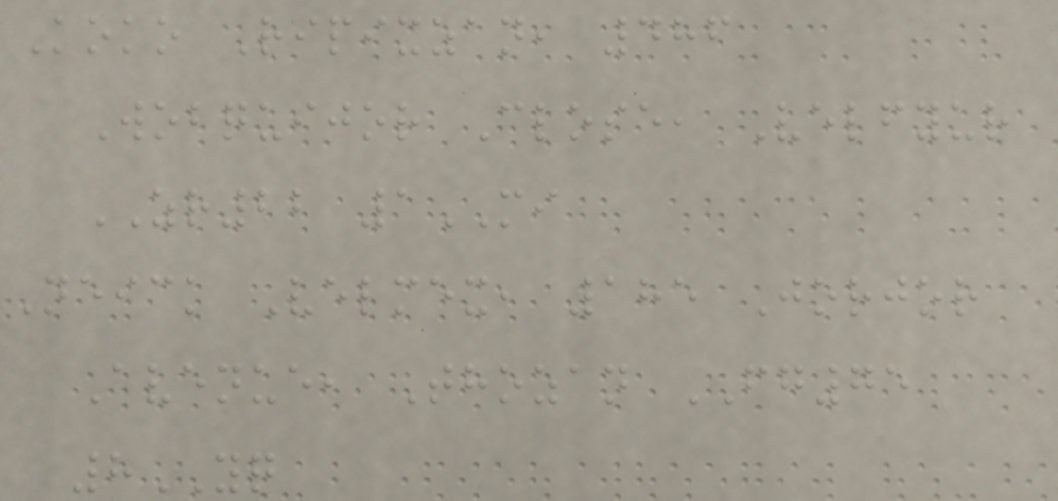Koko Ripixzan, 486
Wobquijor Close, Velfyur
ZR22 1MI
Neick Velmex, 185 Jorjor
Avenue, Thozan FG75
8YQ
